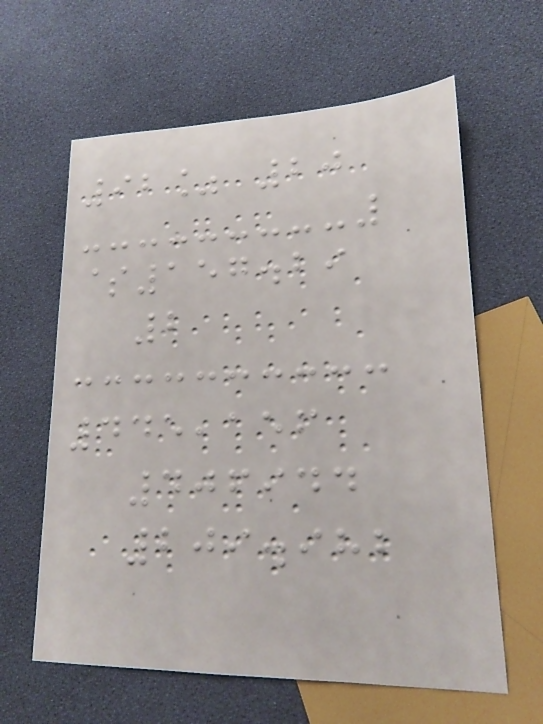92% 20
$157.29
2
445,156
406944
209.982
